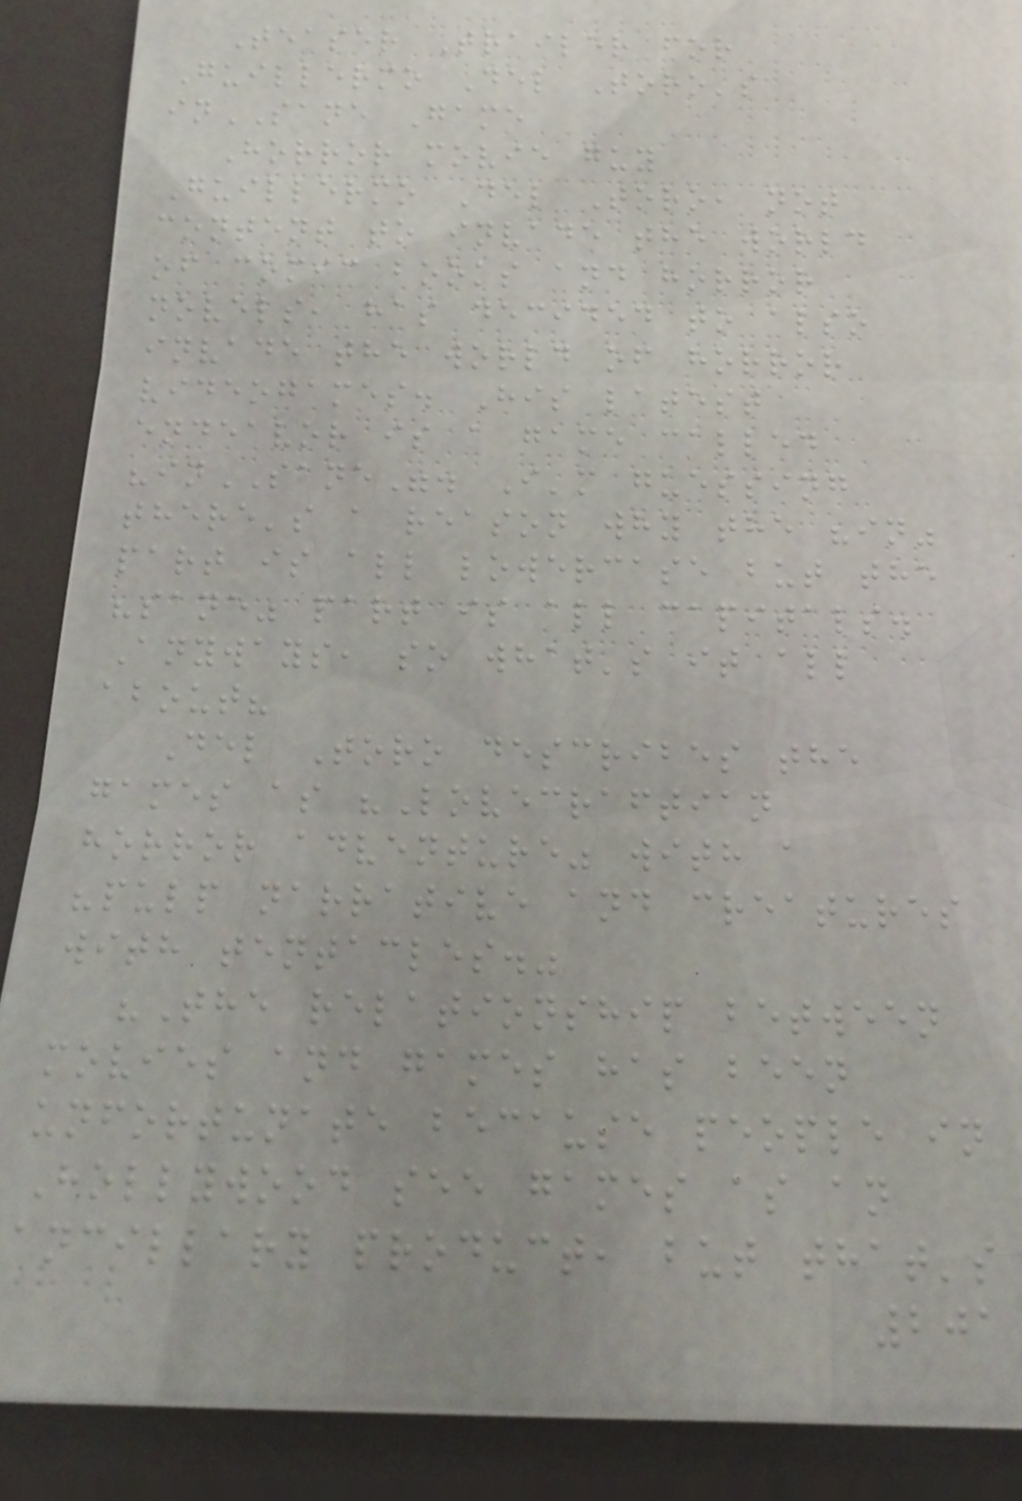Teaser Trailer for
Guillermo Del Toro's
inSANE Game
Horror movie guy
Guillermo Del Toro, not
content to invade the world
of comic books and horror
novels, has decided to also
invade the world of horror
videogames. His latest
endeavor is a game called
"inSANE". I'm guessing
there's a reason why the "in"
part is all lowercase but the
"sane" part is all capitals.
Anyways, so what's it all
about?
Del Toro describes the
games as "Lovecraftian
horror adventure" with a
"pulp narrative and creatures
with tentacles."
"The relationship between
movies and games has been
unfortunate because people in
Hollywood see games as an
ancillary product, but that's
201
